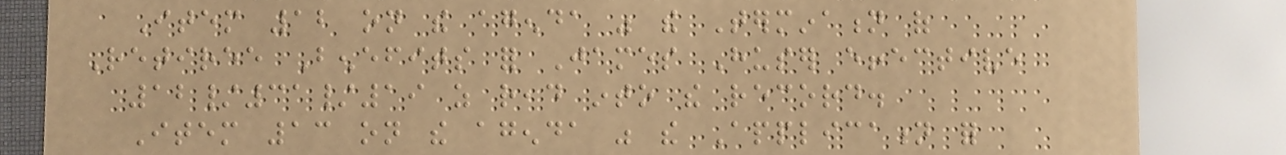Item 12 on the agenda was the Termination of
Retiree Benefits for James Huser effective
12/31/19 as read into the record.
Item 13 on the agenda was the Application for
